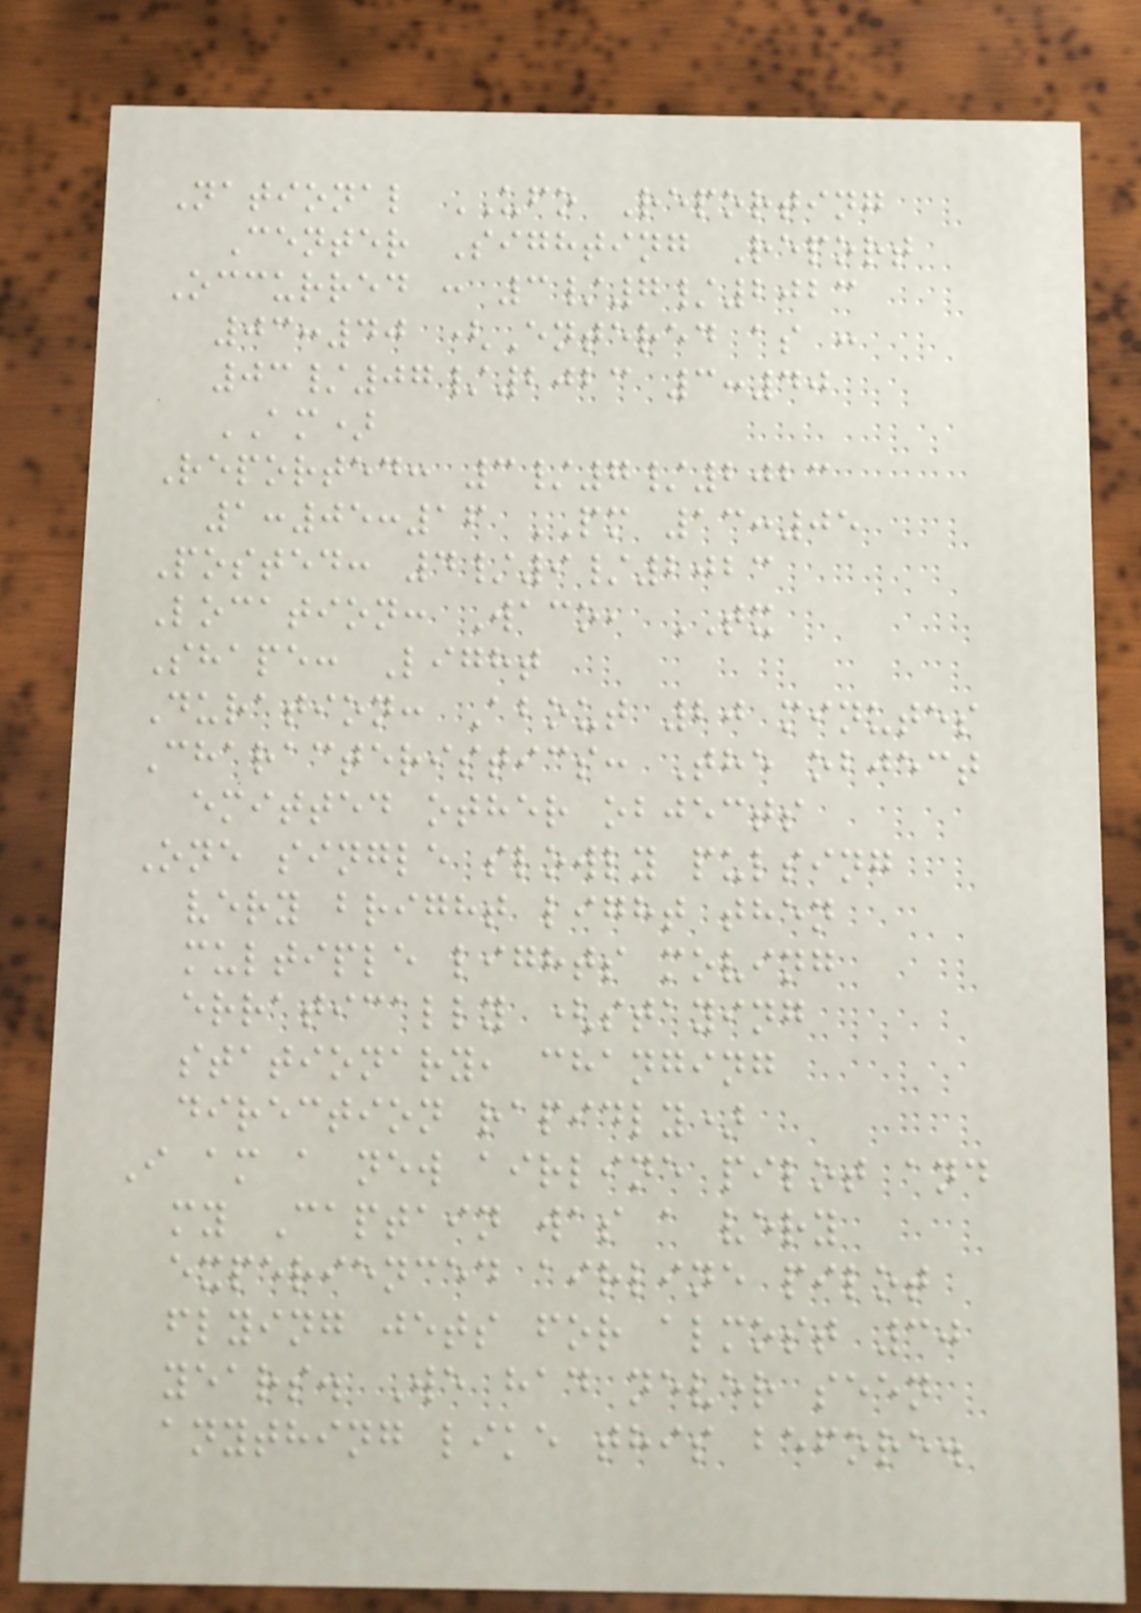National UFO Reporting
Center Sighting Report
Occurred : 3/7/2023
03:40 (Entered as :
03/07/2023 3:40
AM)
Reported: 3/7/2023
1:05:16 PM 13:05
Posted: 4/9/2023
Location: Waco, TX
Shape: Light
Duration: About 20 minutes
Characteristics: The object
emitted other objects
One single slowly pulsing
very bright light then
multiple lights moving
erratically (staying
stationary, changing
direction rapidly)
I am a new airline pilot and
my Captain was a very
experienced airline pilot
flying jets for almost 30
years. We had never seen
anything like this before.
